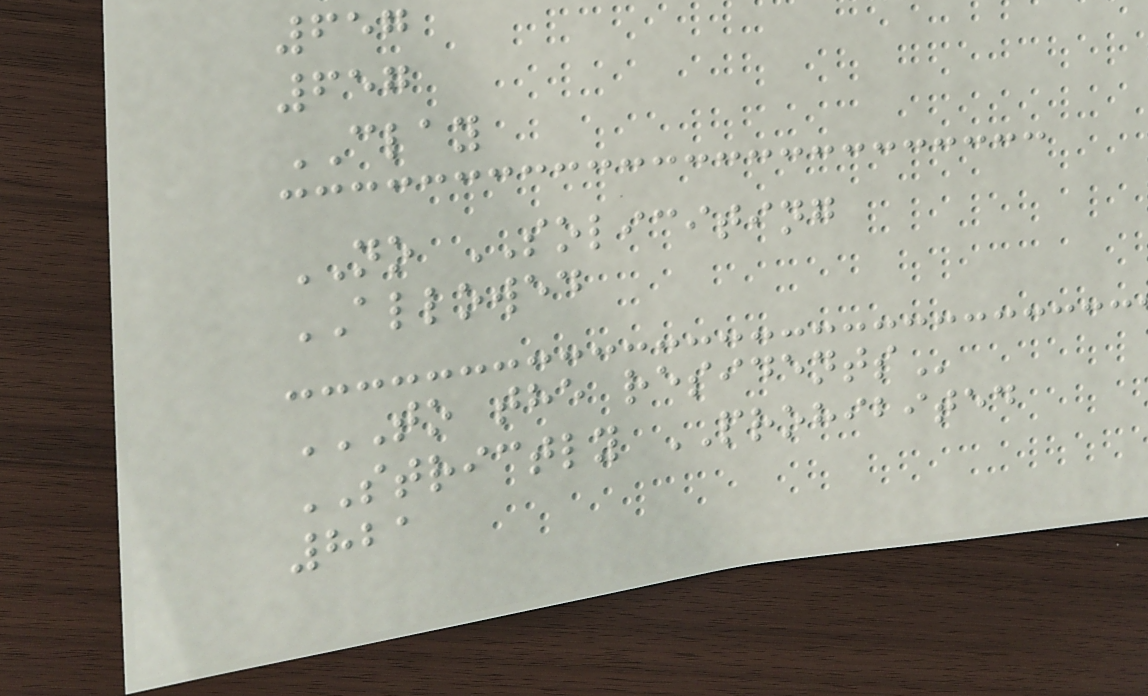657
657
CLAY
NO SOLICITING
ALLOWED
TO THE RESIDENTS
STRICTLY PROHIBITED
821
